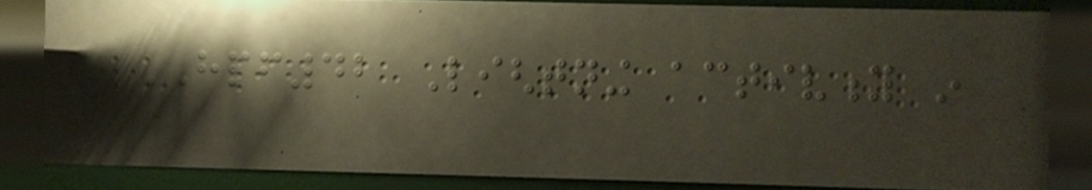HPF42 Lightning activity in
